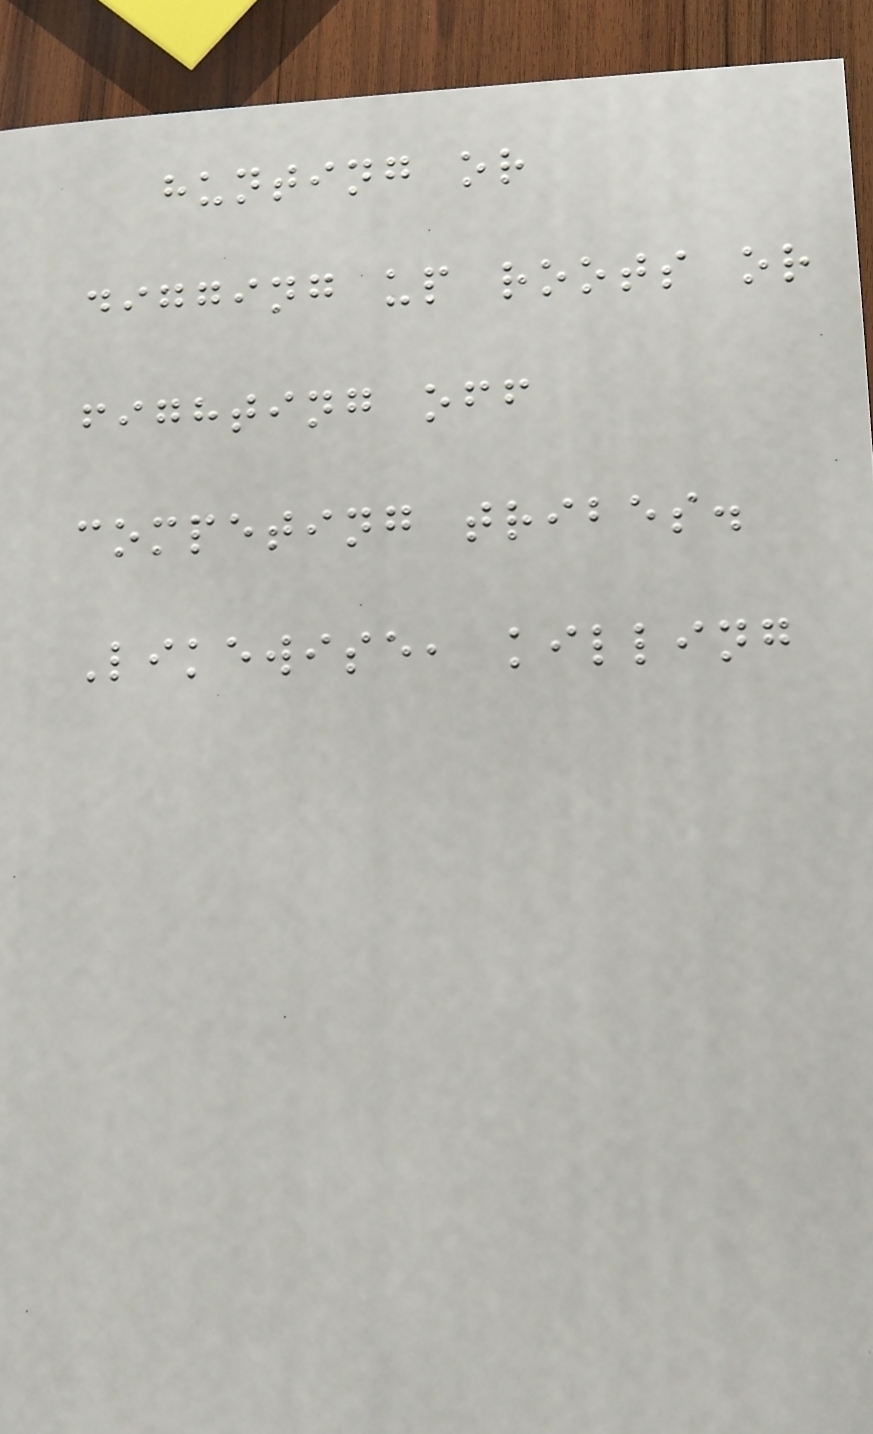hunting or
digging up roots or
fighting off
competing tribes.
Likewise, killing
